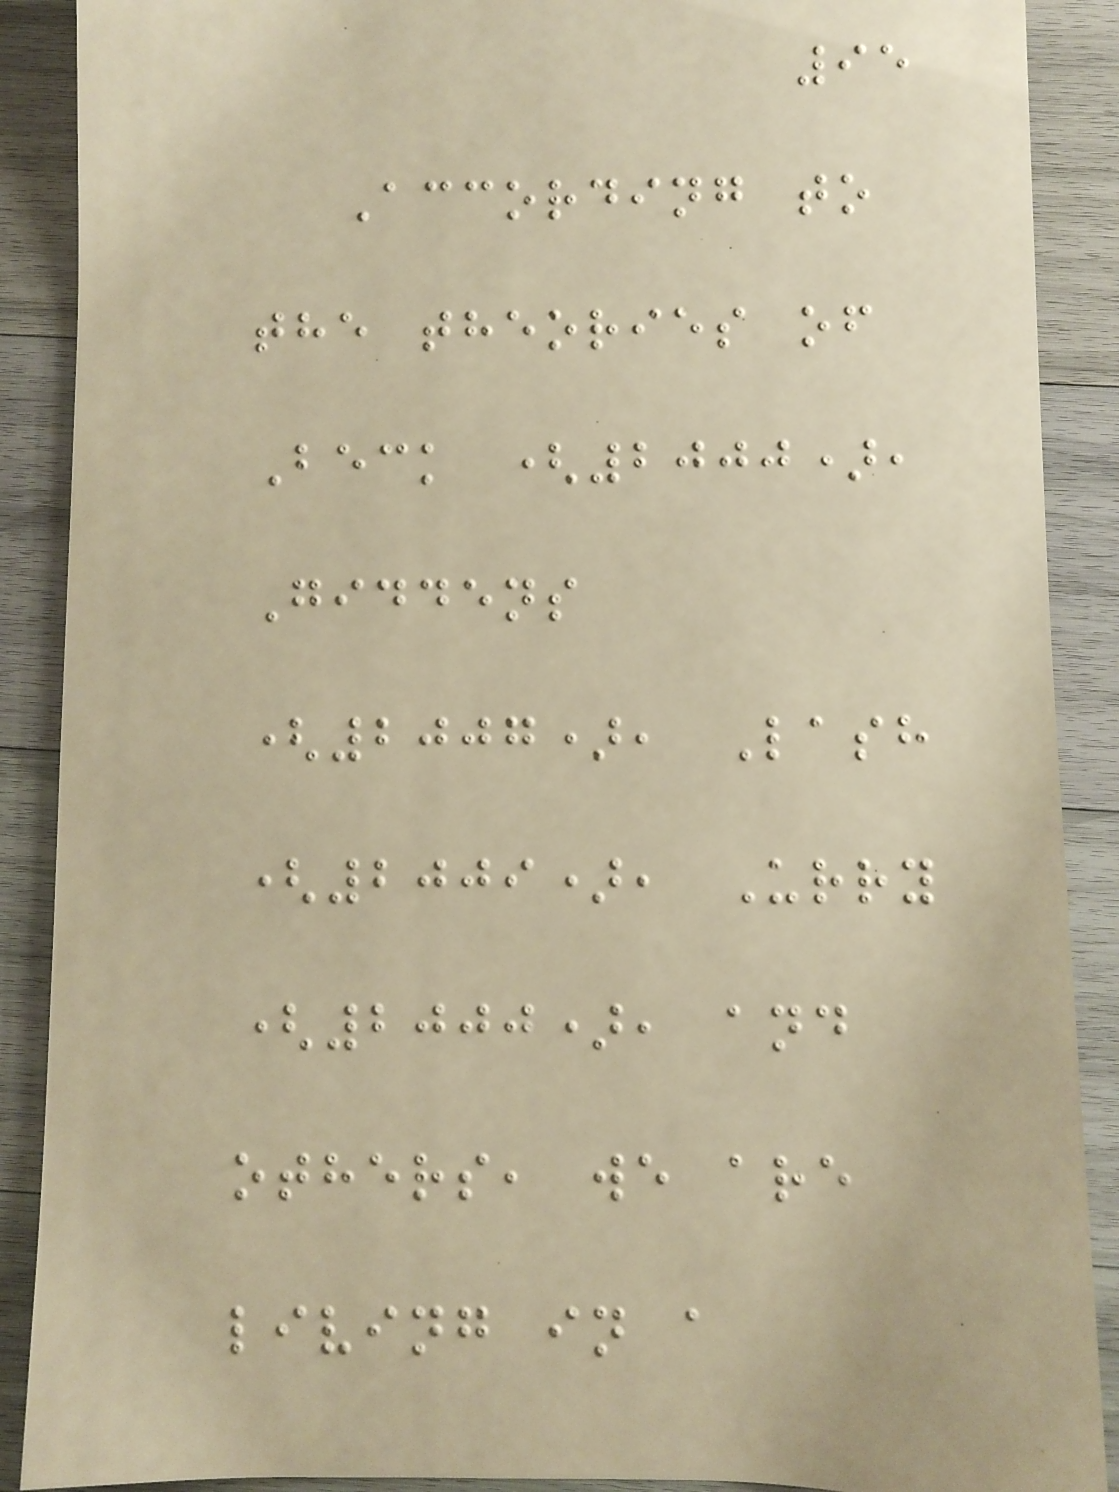95
According to
the theories of
Beck (2000),
Giddens
(2007), Lash
(2009), Urry
(2000), and
others, we are
living in a
